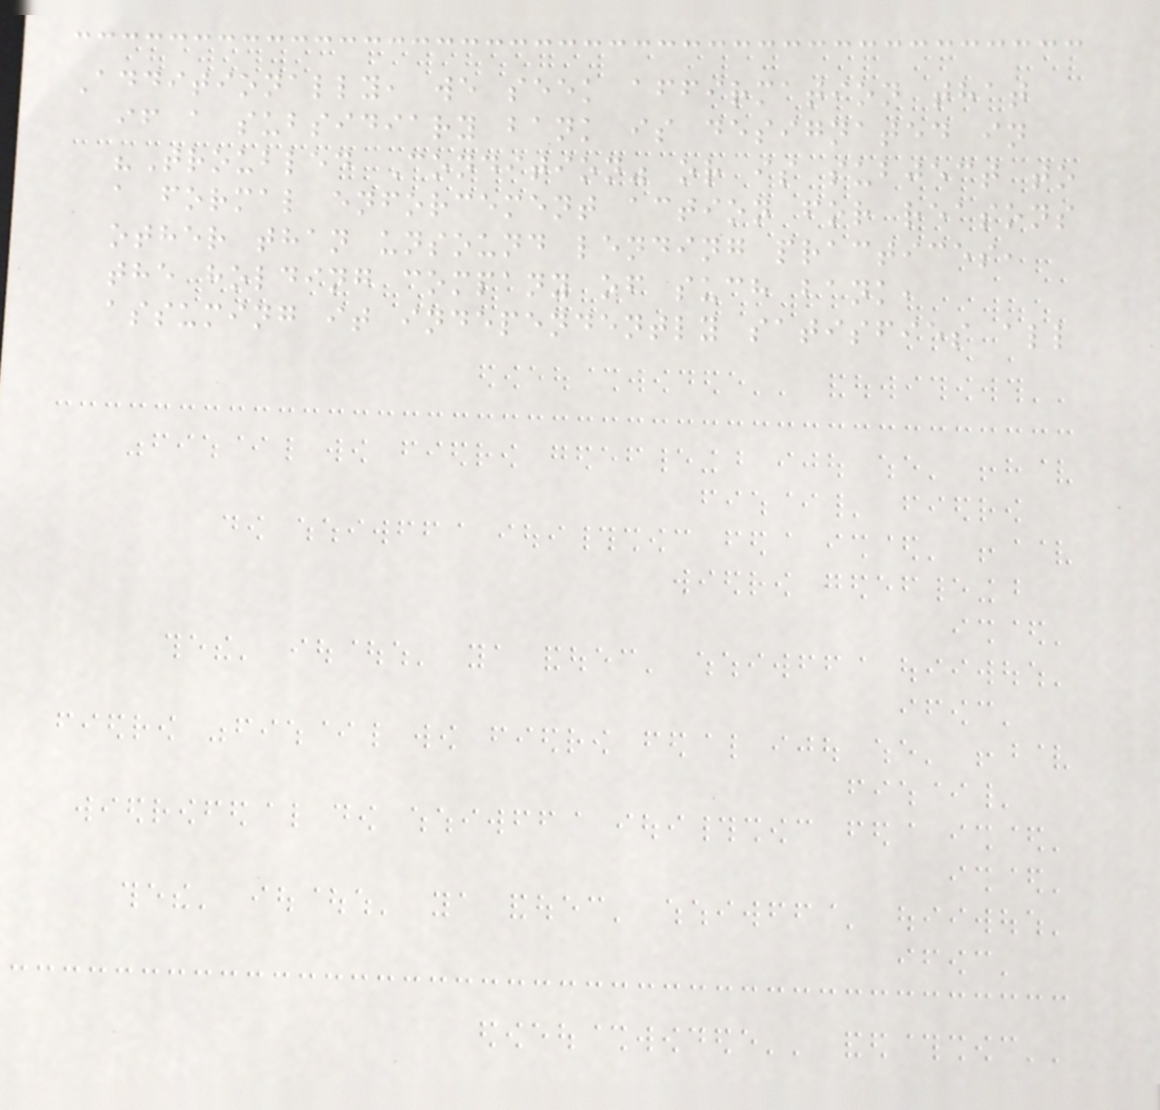Additionally, we seek affirmation that
if a subsidiary bank is designated in
"Troubled Condition" or is subject to
a formal enforcement action for reasons
other than unsound lending practices,
the holding company of such bank,
assuming it independently satisfies all
